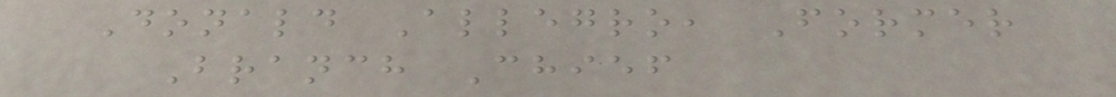Donald Allegro, Former
Branch Chief
